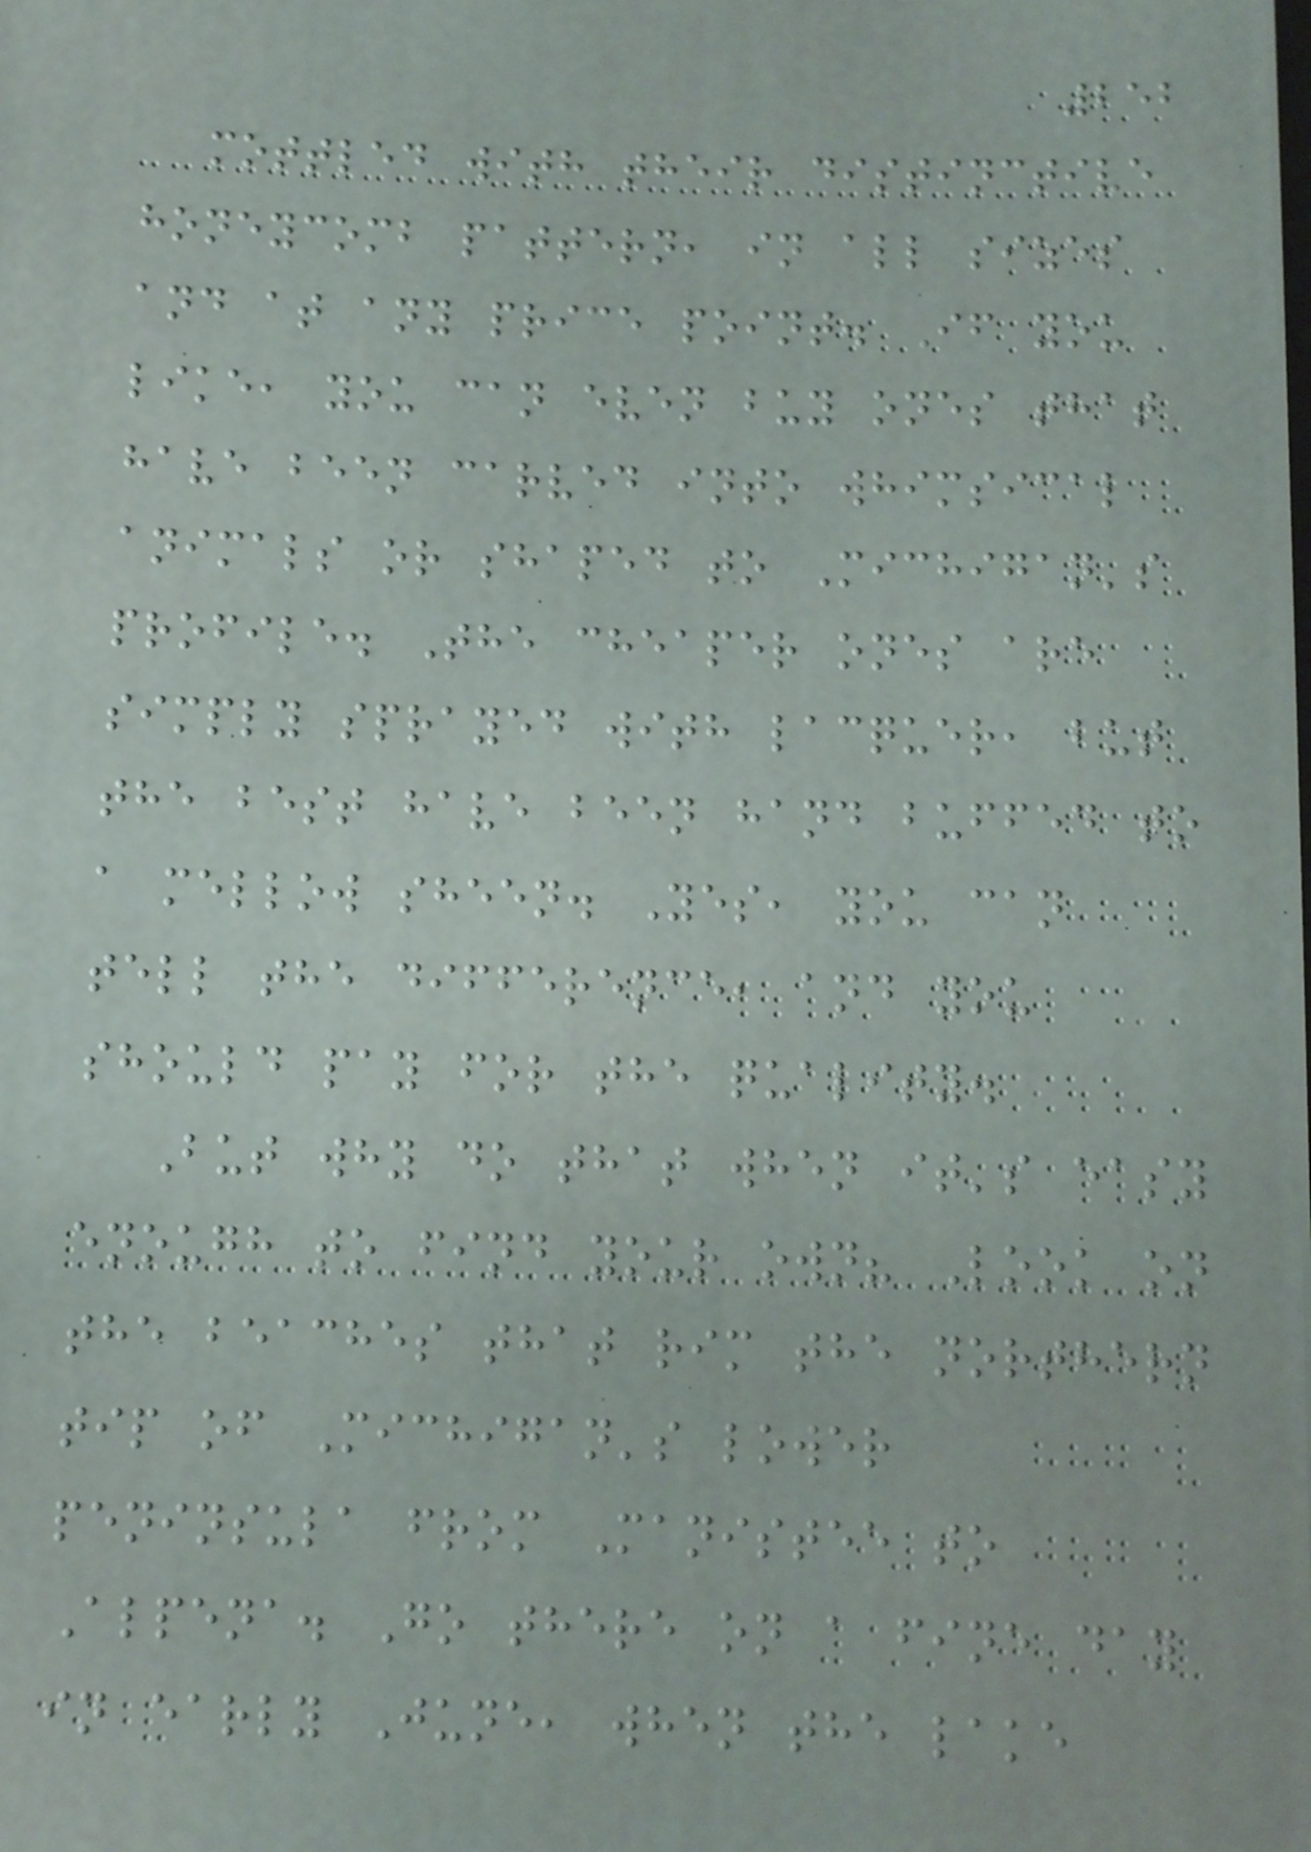252
mottled with their distinctive
honeycomb pattern, in all sizes
and at any price point. If you
like, you can even buy ones that
have been carved into whimsical
animals or shaped to Michigan's
profile. The cheaper ones are
simply sprayed with lacquer, but
the best have been hand buffed to
a mellow sheen. Yes, you can
tell the difference, and you
should pay for the quality.
But why do that when it's easy
enough to find your own? Look on
the beaches that rim the northern
tip of Michigan's lower
peninsula from Manistee to
Alpena. Go there on a fine day
in early June, when the lake
